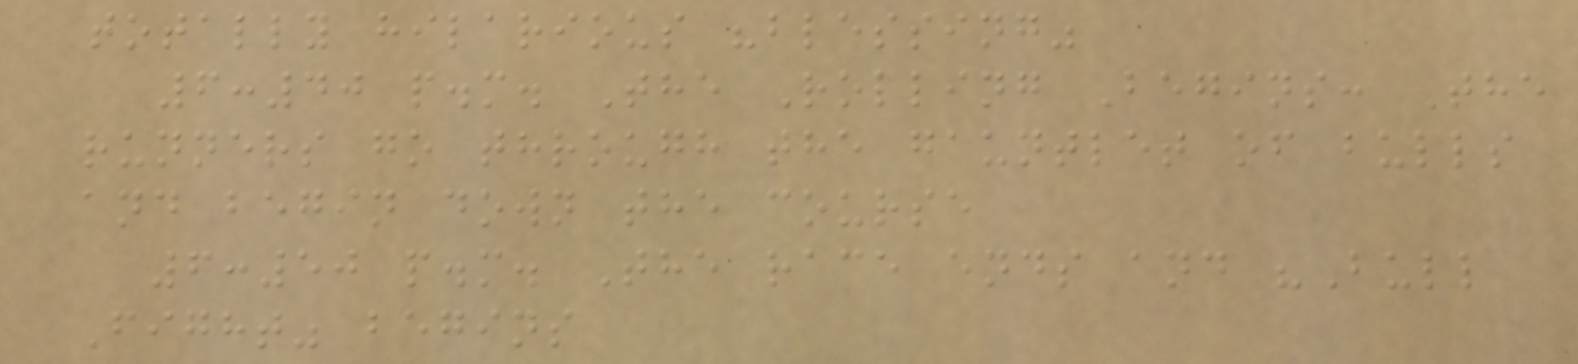totally hilarious "blessing"
6:40 p.m. The Rolling Begins: The
runners go through the gauntlet of bulls
and begin down the course
6:50 p.m. The race ends and "Bull
Fight" begins
